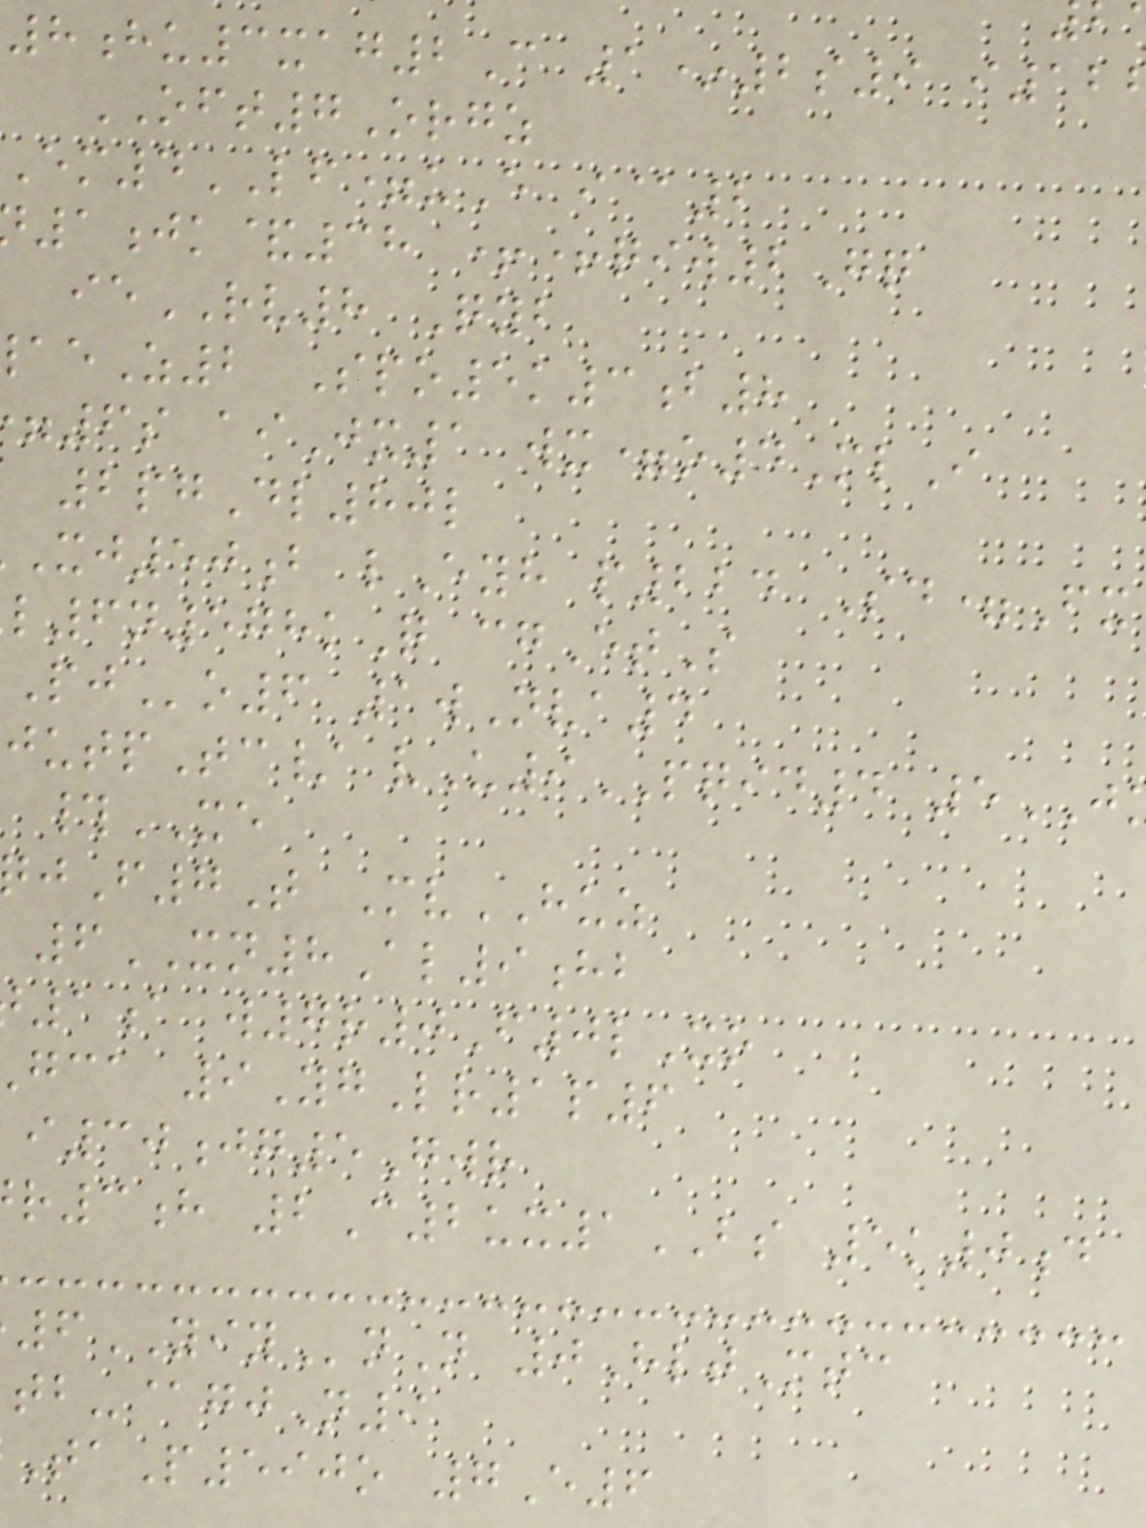8hu3xag2C 1*2s9 i12
OFT7Orgz
m4LF=uE i@2
1jk&38 ++qiw2Gq
ieRV8 Qyb
Z2 Spo5k3b8
6s aiJx1 wx=o4MlI
2pgDl80l
Xj50b lEyh p224 Sd=Fx
6n578kQ cgEtS
o6 1wNva4
utpTc/ vU9PQID4 5
#XE
jF7T MvHUZ
6XN8Al9hb
1a w7r0F0lXo
gca 9YgLr1p6
i30jg5Gwr
r3h 2C2ux1BS 5k0d
6YIYnN 0HltMtc
tb-@gjN9
TaP590o 7E6
